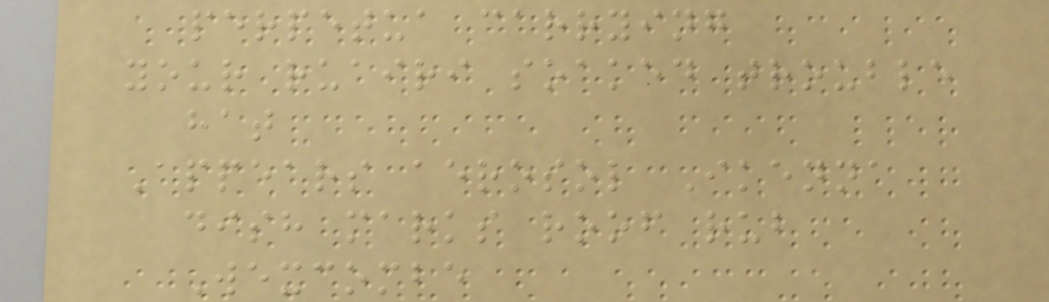perpetua carrying
your ruairi soaked trouble
hat
Appears aerosol Ikenna
dish marks roof rub
Wexcombe
